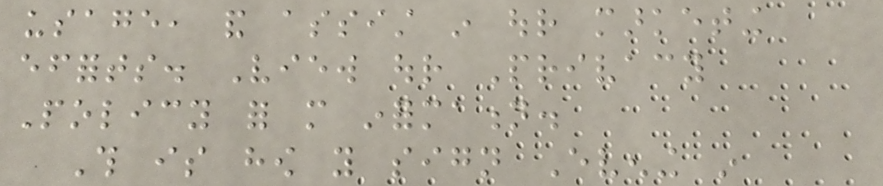usage, and assist in our marketing
efforts. View our Privacy
Policy for more information.
This is how you sign Evening in
